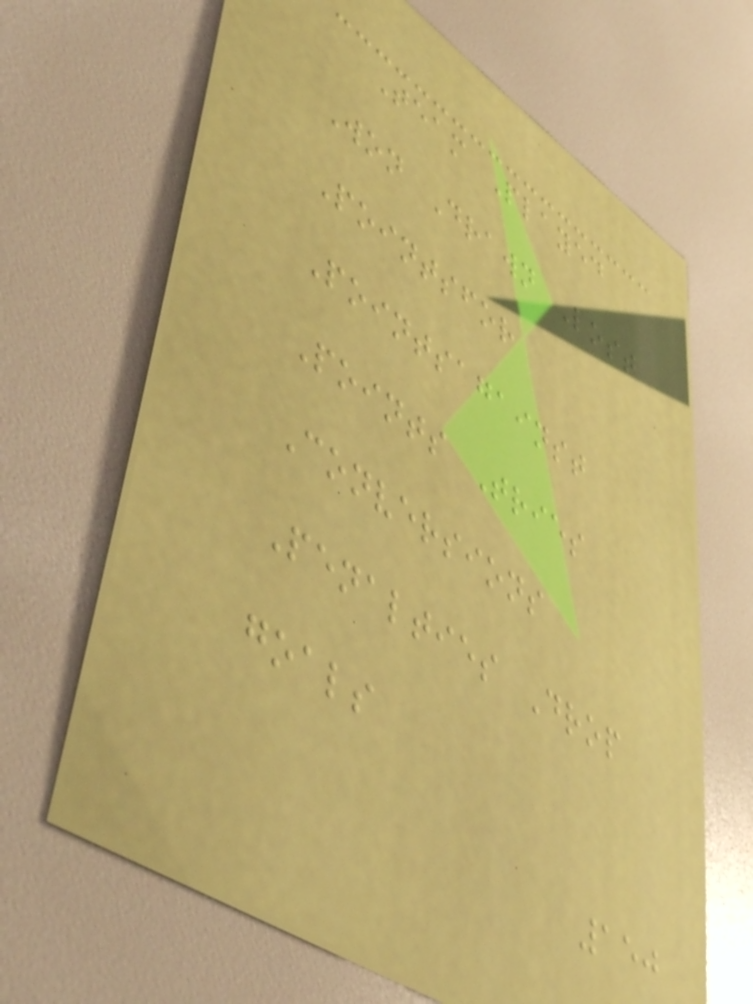Team Played
Won Drawn Lost
Pointsfor
Pointsagainst
Points Tries
Conversions
Penalties Drop
goals
150
